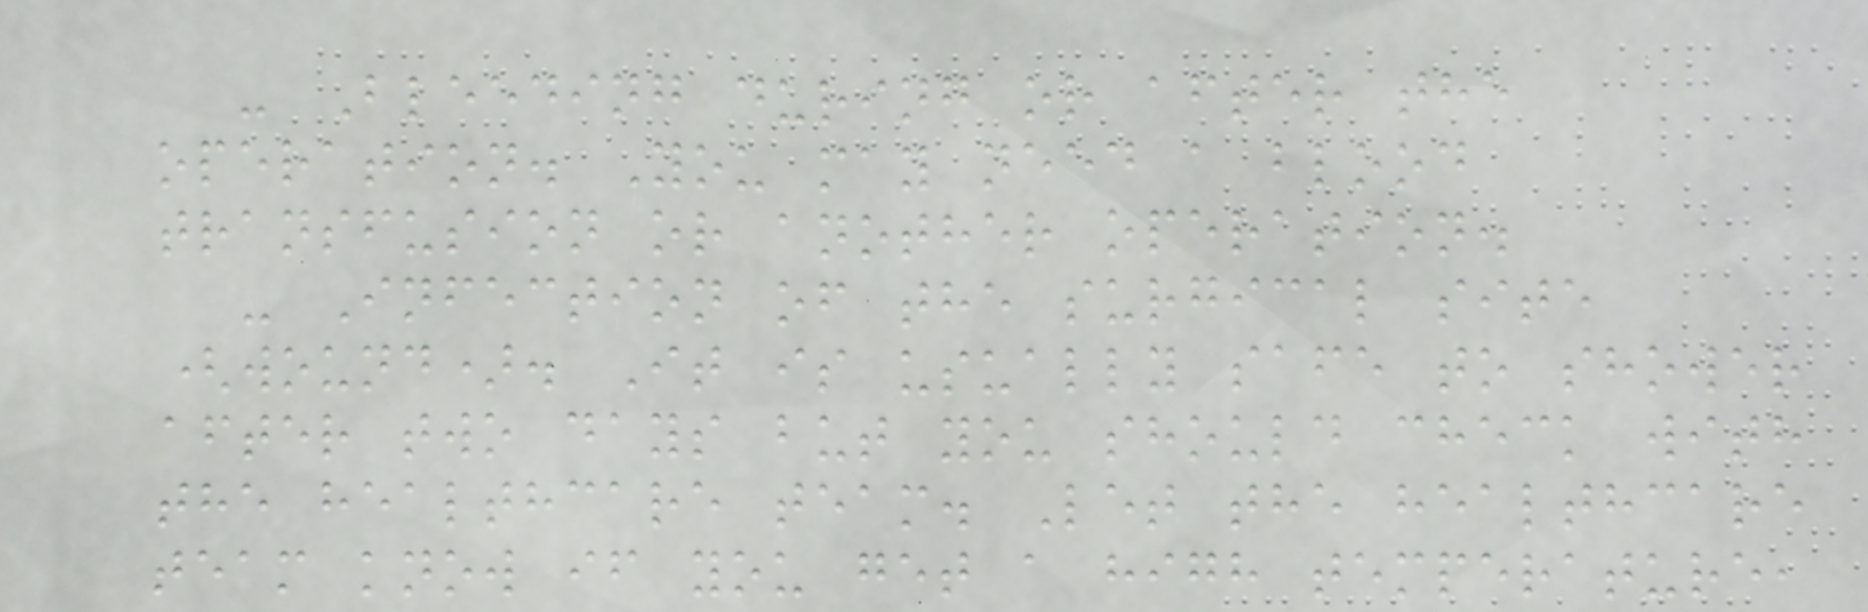- Bleeding during or after the
operation. You may need a blood
transfusion or another operation.
- Infection of the surgical site
(wound). It is usually safe to shower
after two days but you should check with
the healthcare team. Let the healthcare
team know if you get a high temperature,
